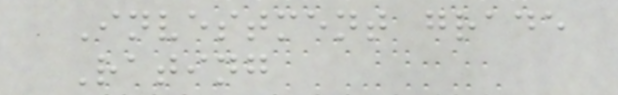Investment grade
Rating
